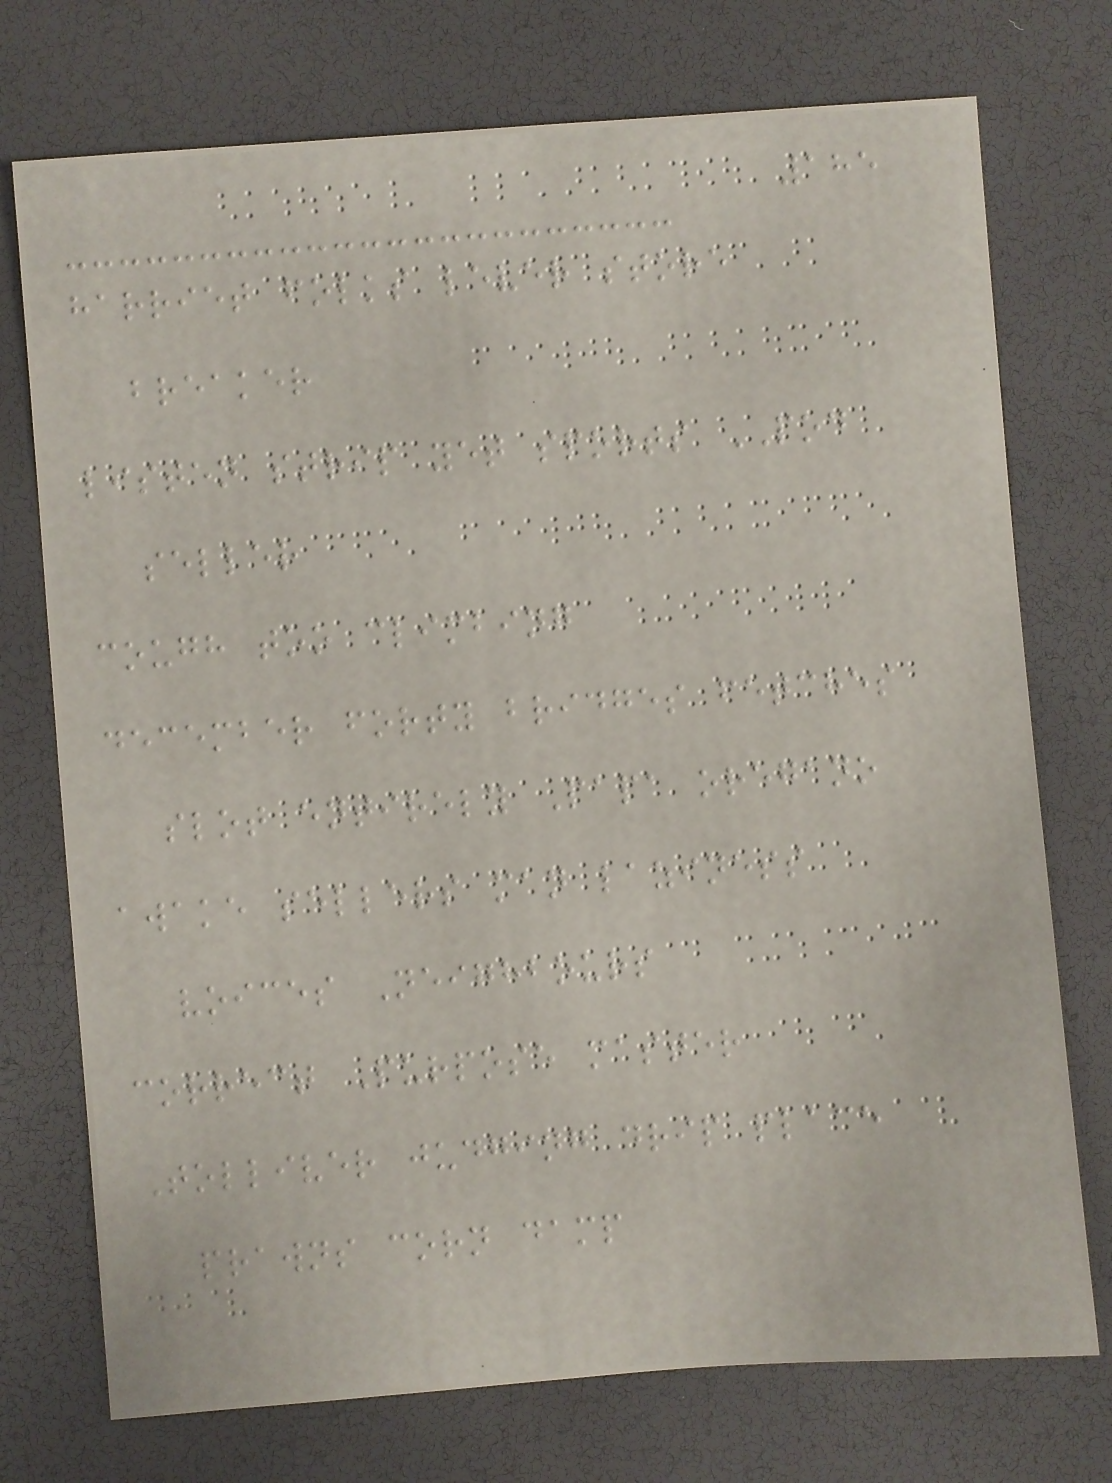185
harriet folks lever store
breaker
listen strip yet sports POD
seller
cough too climbing
december forty bridges fetches
slot entirely Papa oregano
awake sellers man laziness
voices Neighbours
correct Purpose master
Tolliver judging drip place
prawns corn damp
